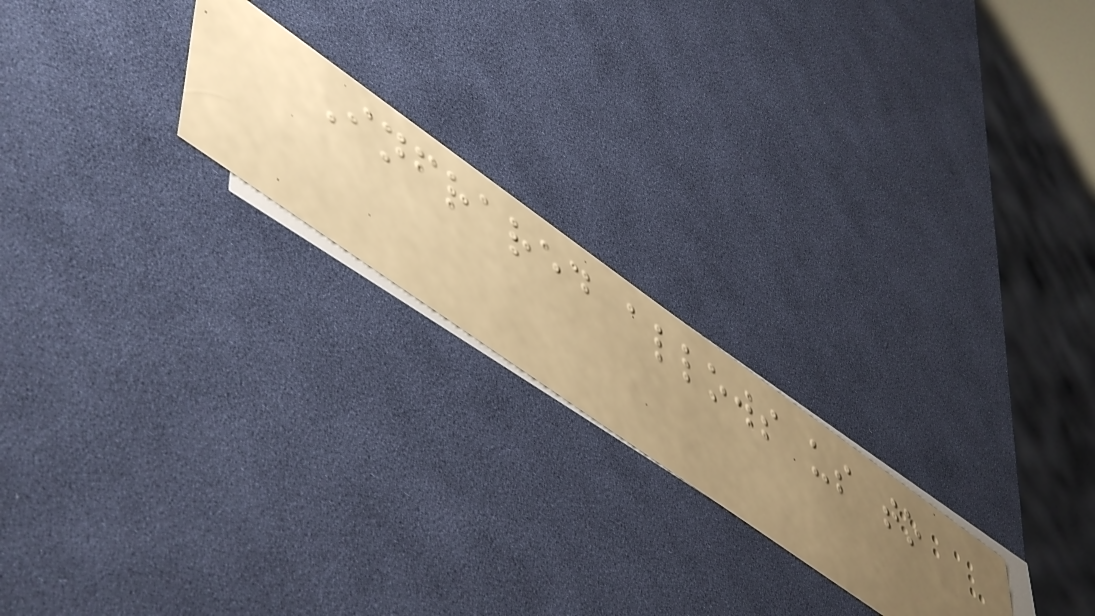Infrared allows us to
